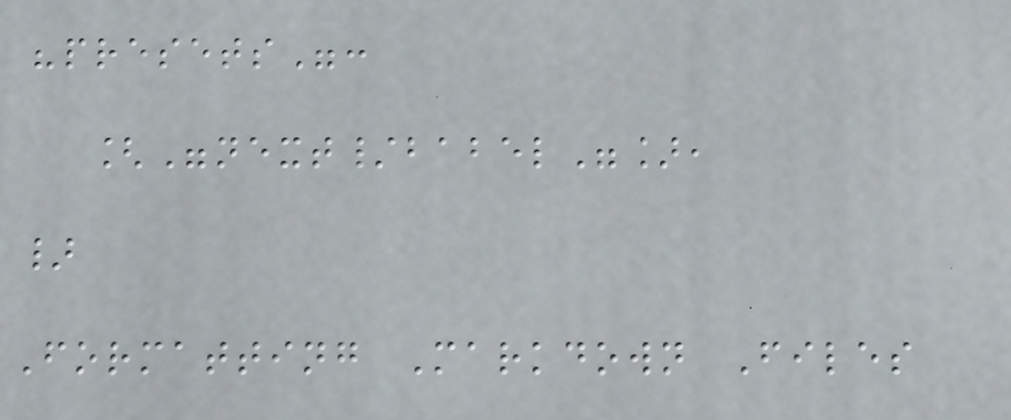"presets":
["next/babel"],
}
Formatting Markdown Files
